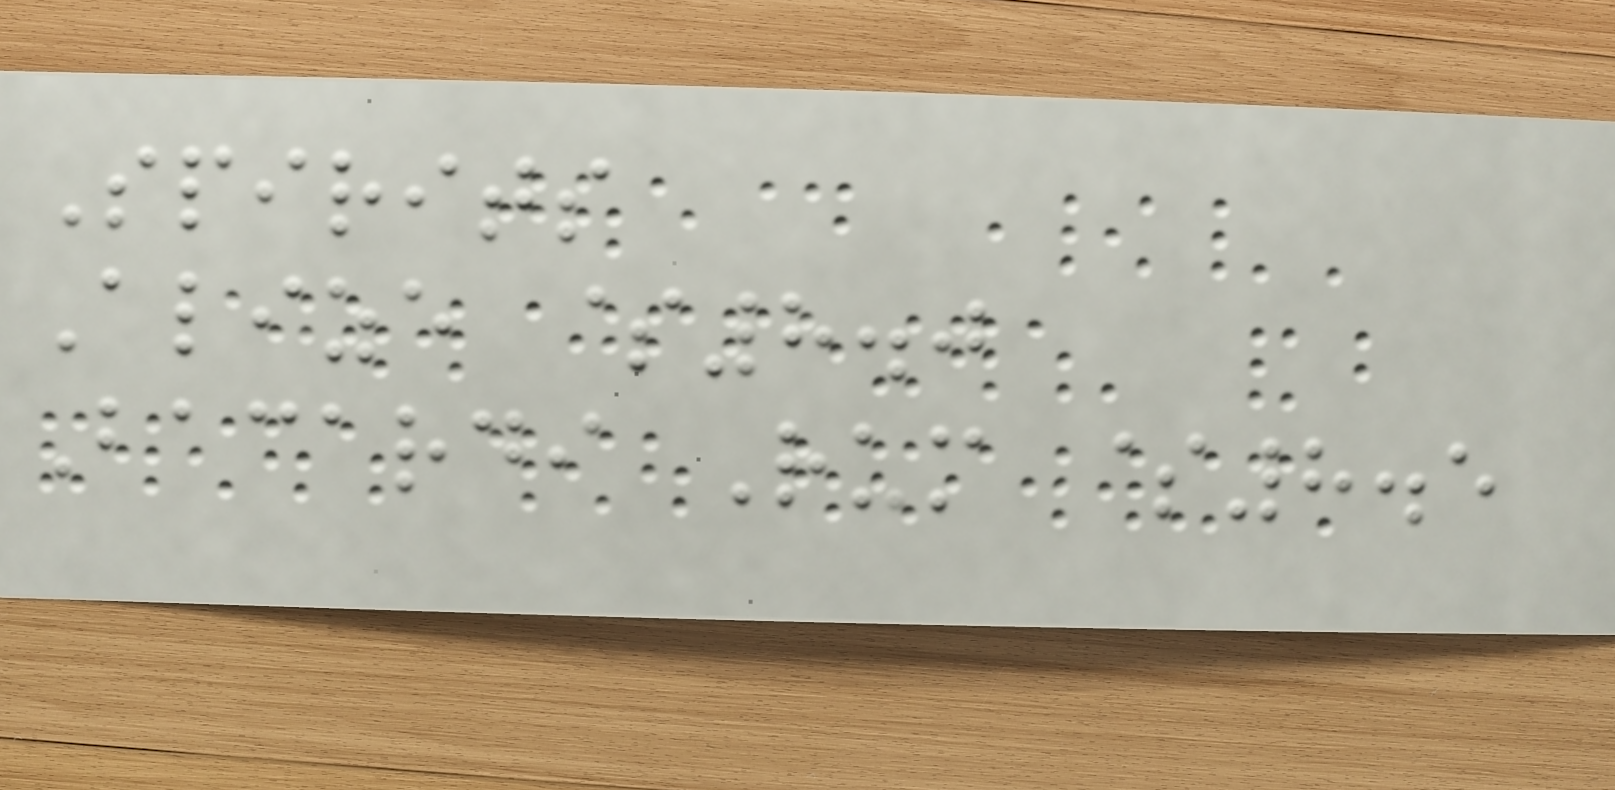Spirits
Alize $8.0
Bacardi Rum $8.5
